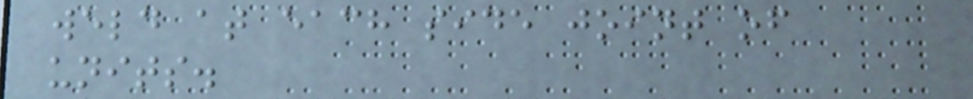weld at each side joint of
units.
